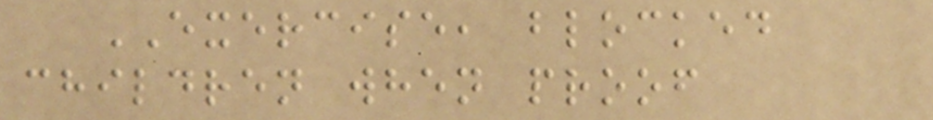EXERCISE, blocked
children when proof
